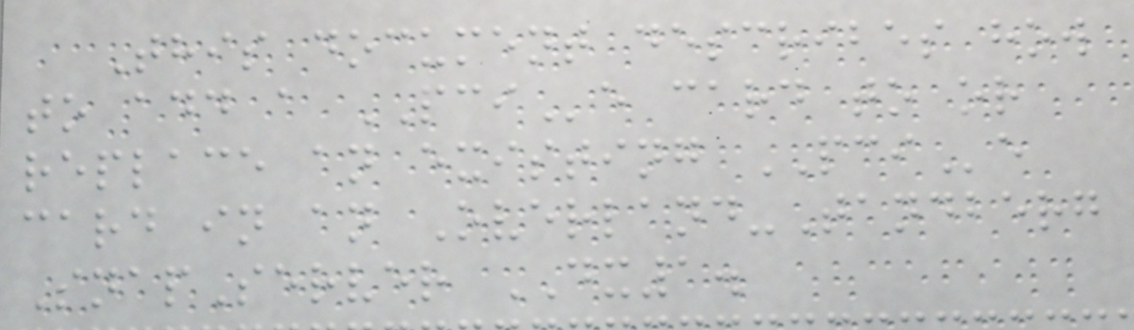This document describes how
to add a PCIe card to or
replace an existing PCIe
card in an Overland-Tandberg
SnapServer DX1.
